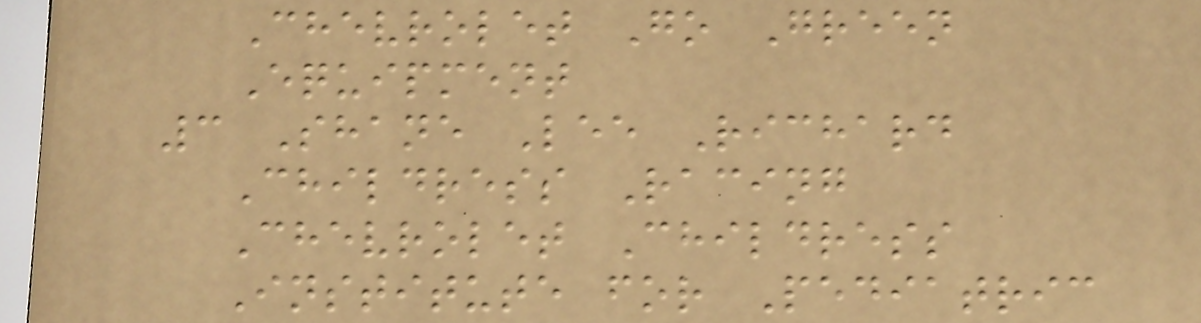Chevrolet Go Green
Equipment
3 Shane Lee Richard
Childress Racing
Chevrolet Childress
Institute for Pediatric
